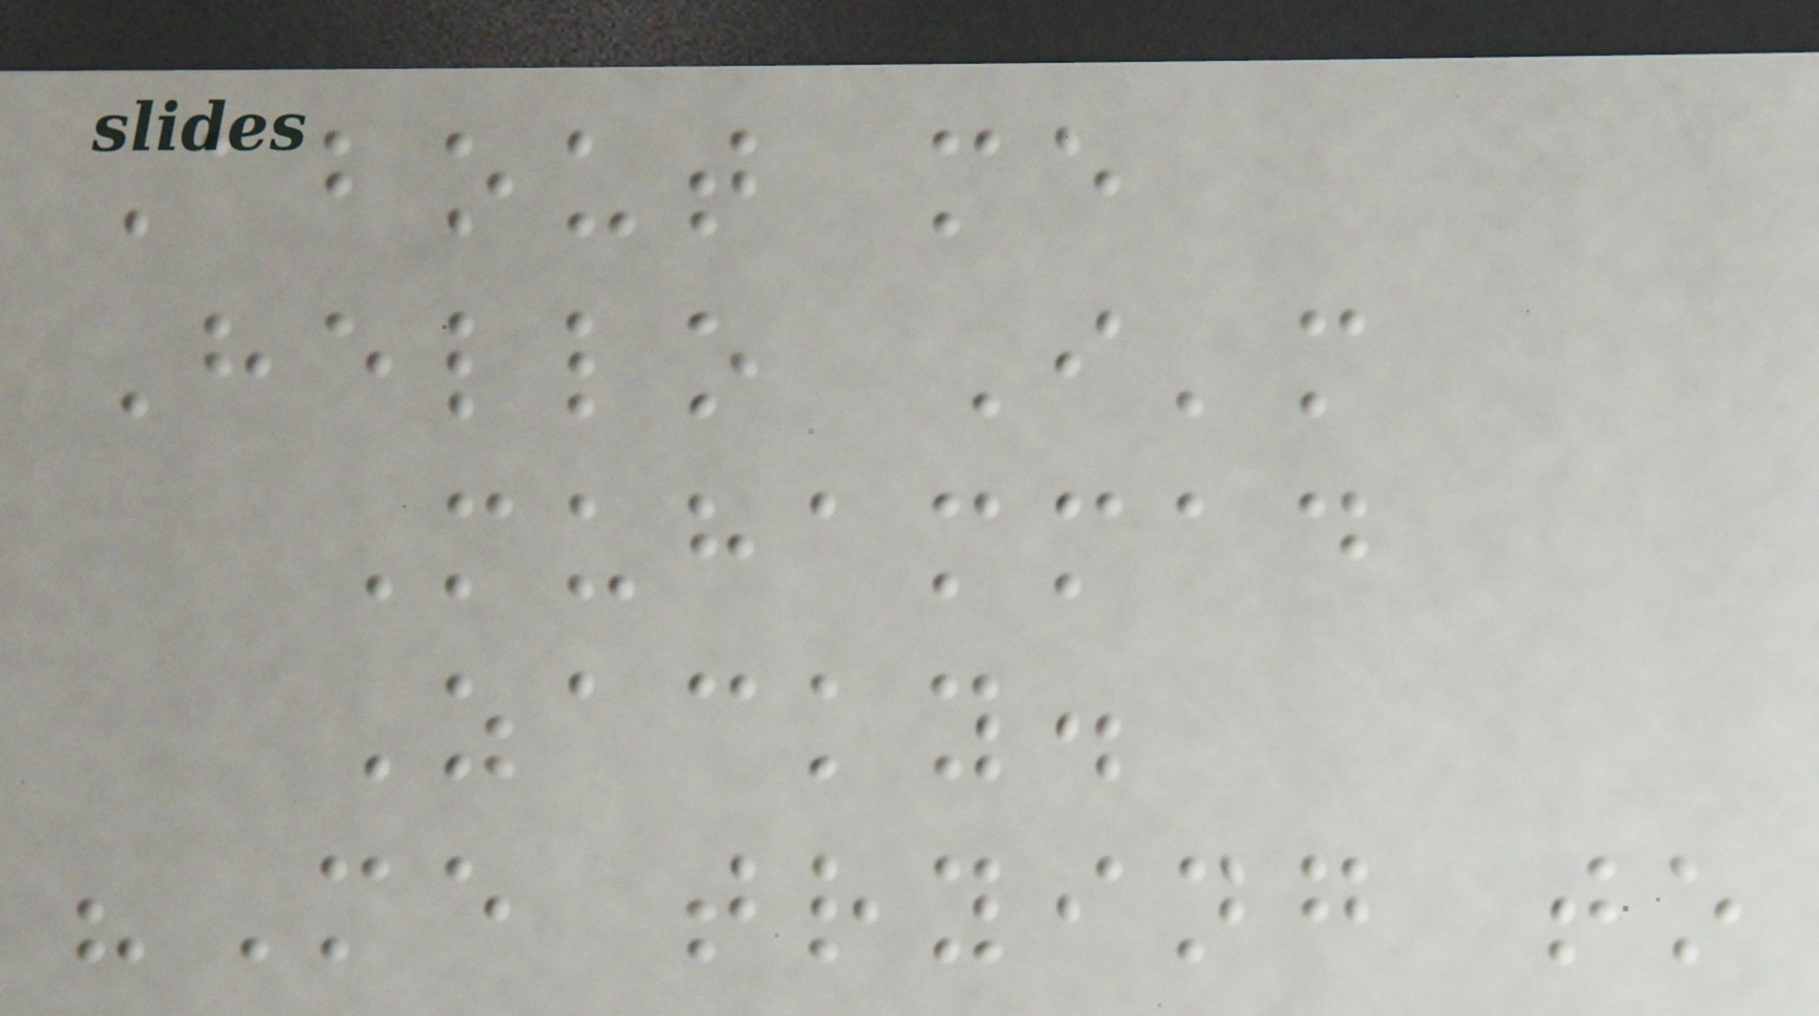About me
Hello I'm
Muhammad
Zacky.
"Me trying to
